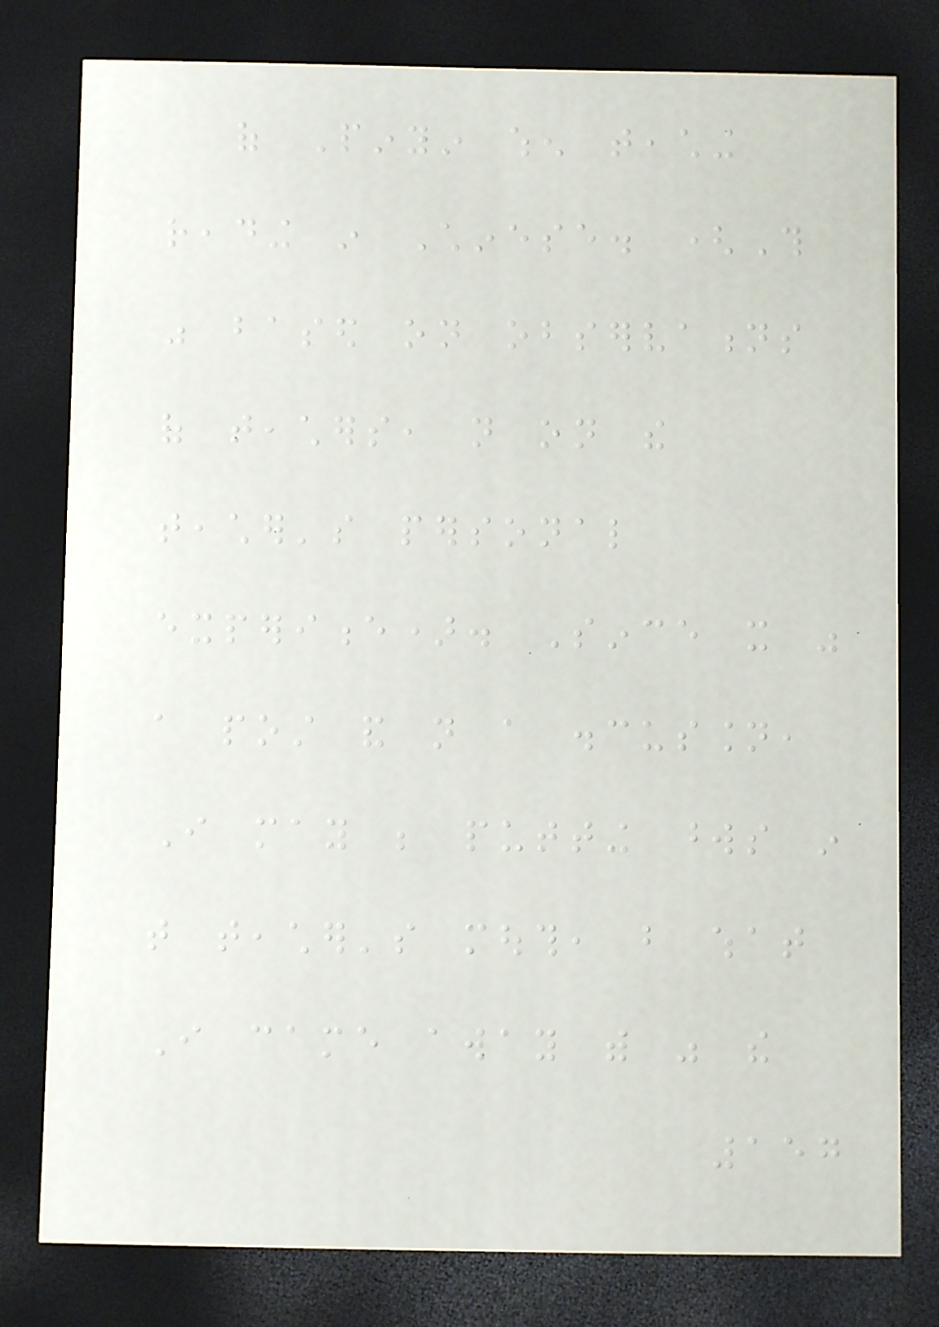of Pinyin when teaching
reading in Chinese. (This
was based on observations
of teachers, not on the
teacher's personal
experience). Since it was
a post and not a discussion,
I may be putting words in
that teacher's mouth, but what
I came away with was the
157
